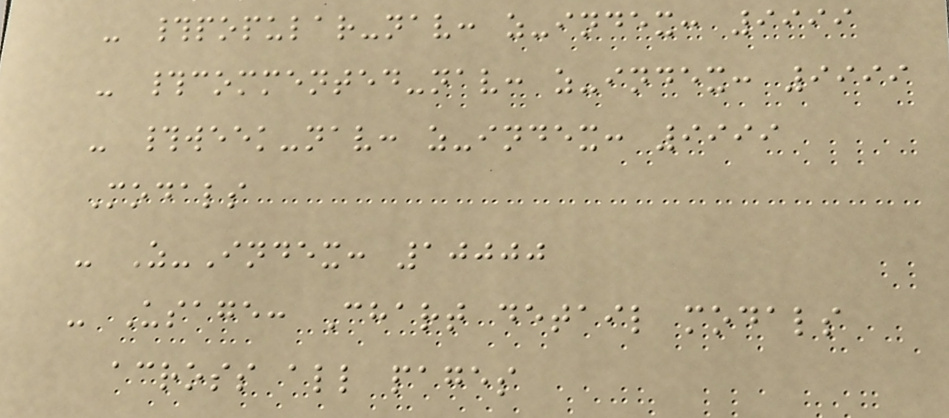- #popular-nav: z-index: 9999
- #commented-nav: z-index: 9999
- #week-nav: z-index: 9999
Modals
- Z-Index: 10000
- Usage: Chart detail modals
across all pages
